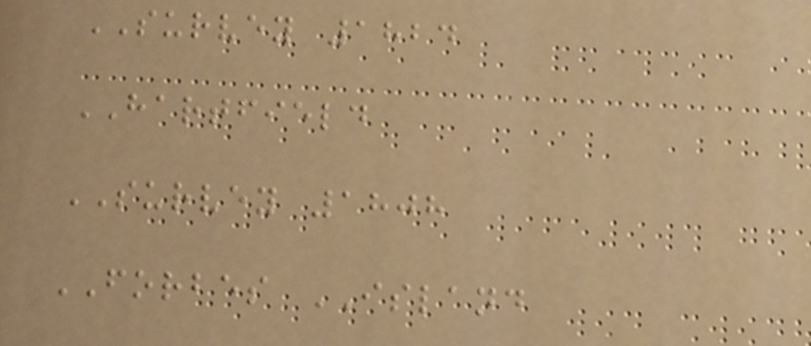SURVEY 1824
HARTFIELD
SURVEY 1808
FORBES ISLAND
